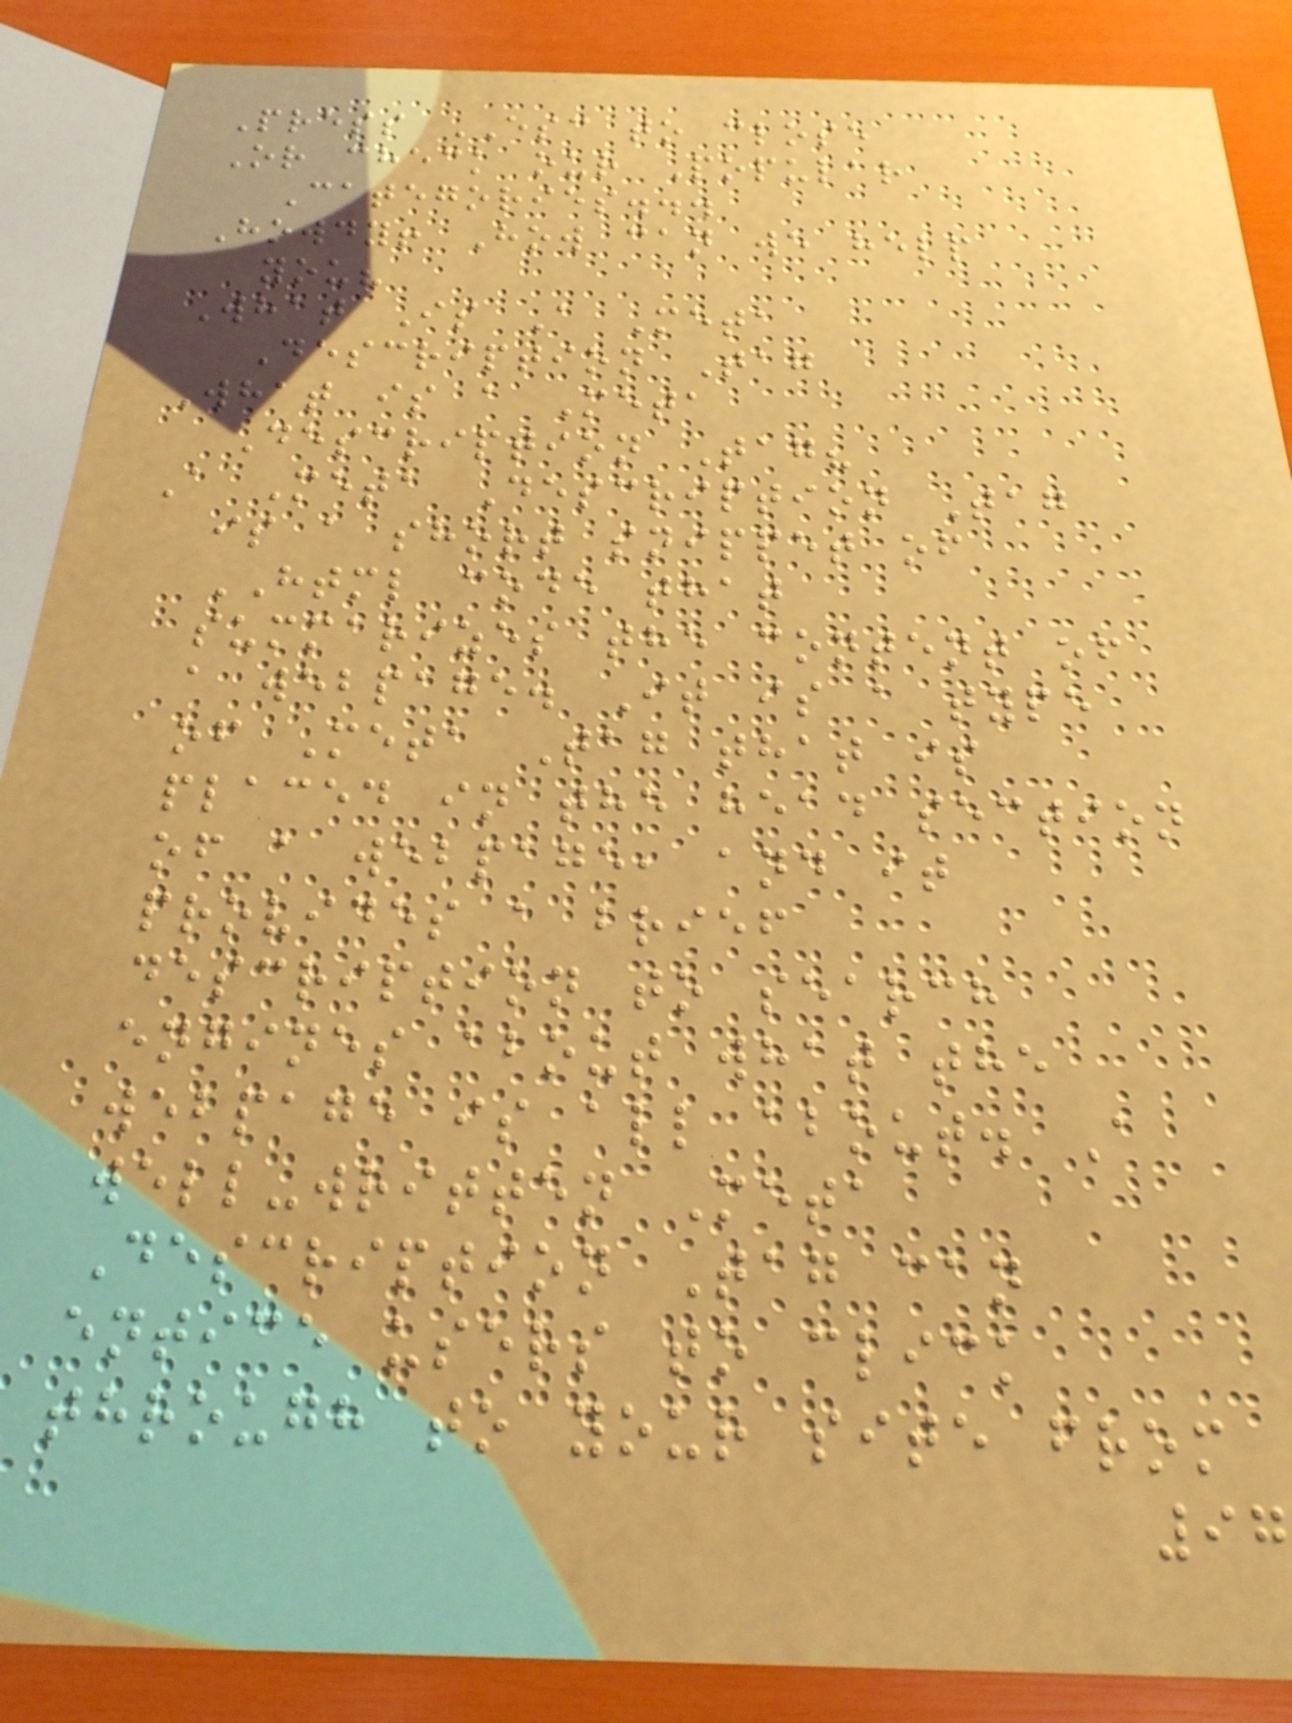Press ESC to close
Or check our Popular
Categories...
Howdy! How can we help
you?
What Is A Meta
Description Tag
What is a Meta
Description Tag?
A Meta Description Tag
is a short snippet of
HTML code that
summarizes the content of
a webpage. It is a type
of Meta Tag that is
placed in the head section
of a webpage, and it
provides a brief
description to search
engines about what the
webpage is all about. A
well-written Meta
Description Tag can
entice users to click
through to your site from
97
